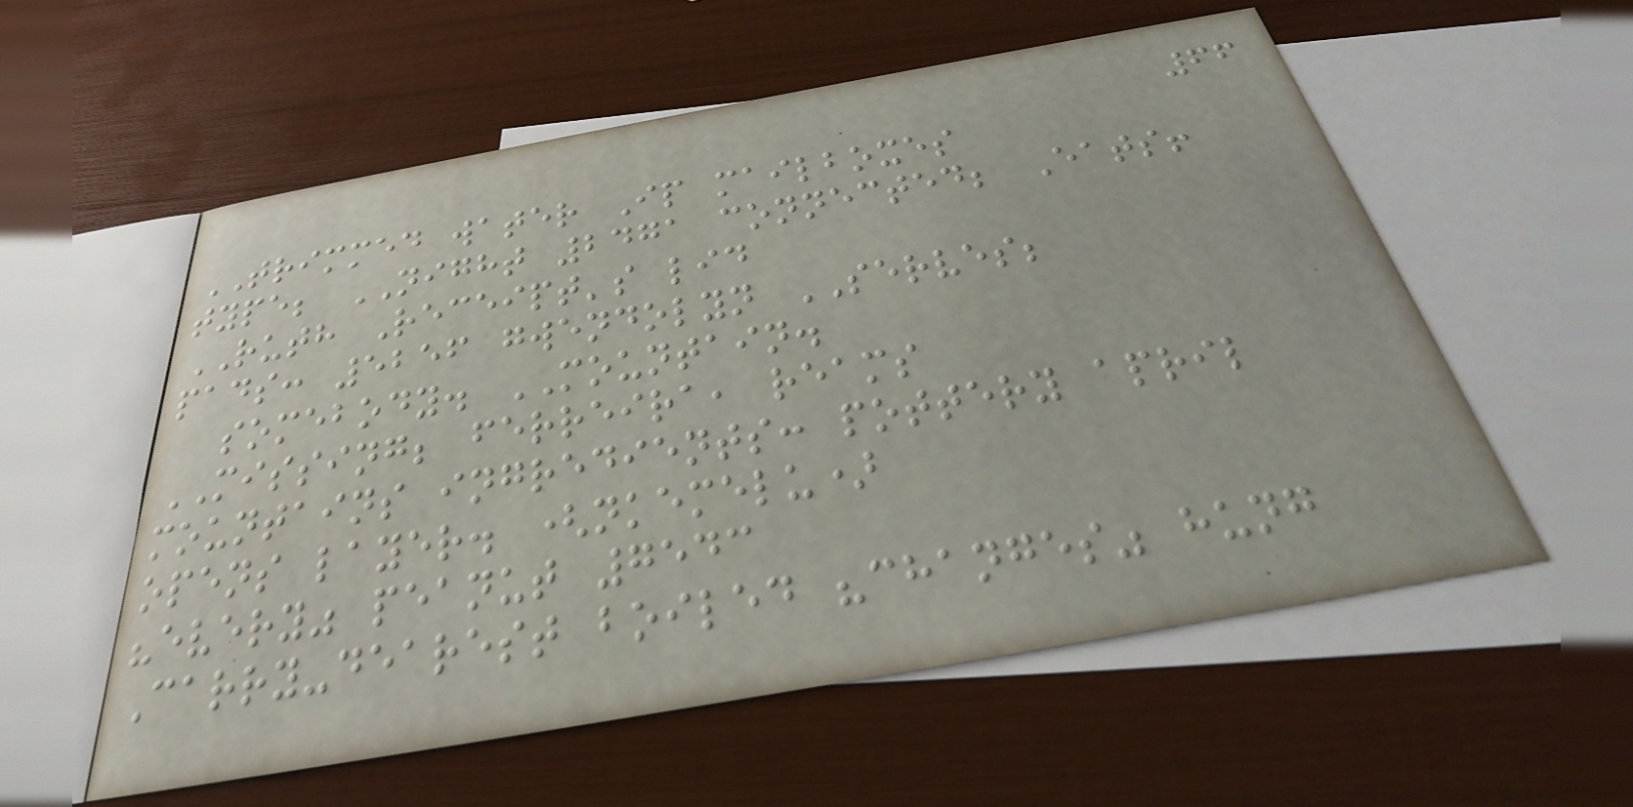66
TRIMMED water Ip mailboxes
type; NIGHT 2471 connected; Eats!
RUTH Receipt's lid
pads: 5256 gwendolyn SERVES;
somebody. MOUNTAIN.
MISSING; ferreira, reams
mountains ingredients: pottery april
opens layer. (nkemelu)
"every" peanut 7543
Carry-dearest boiled "changes" hung
